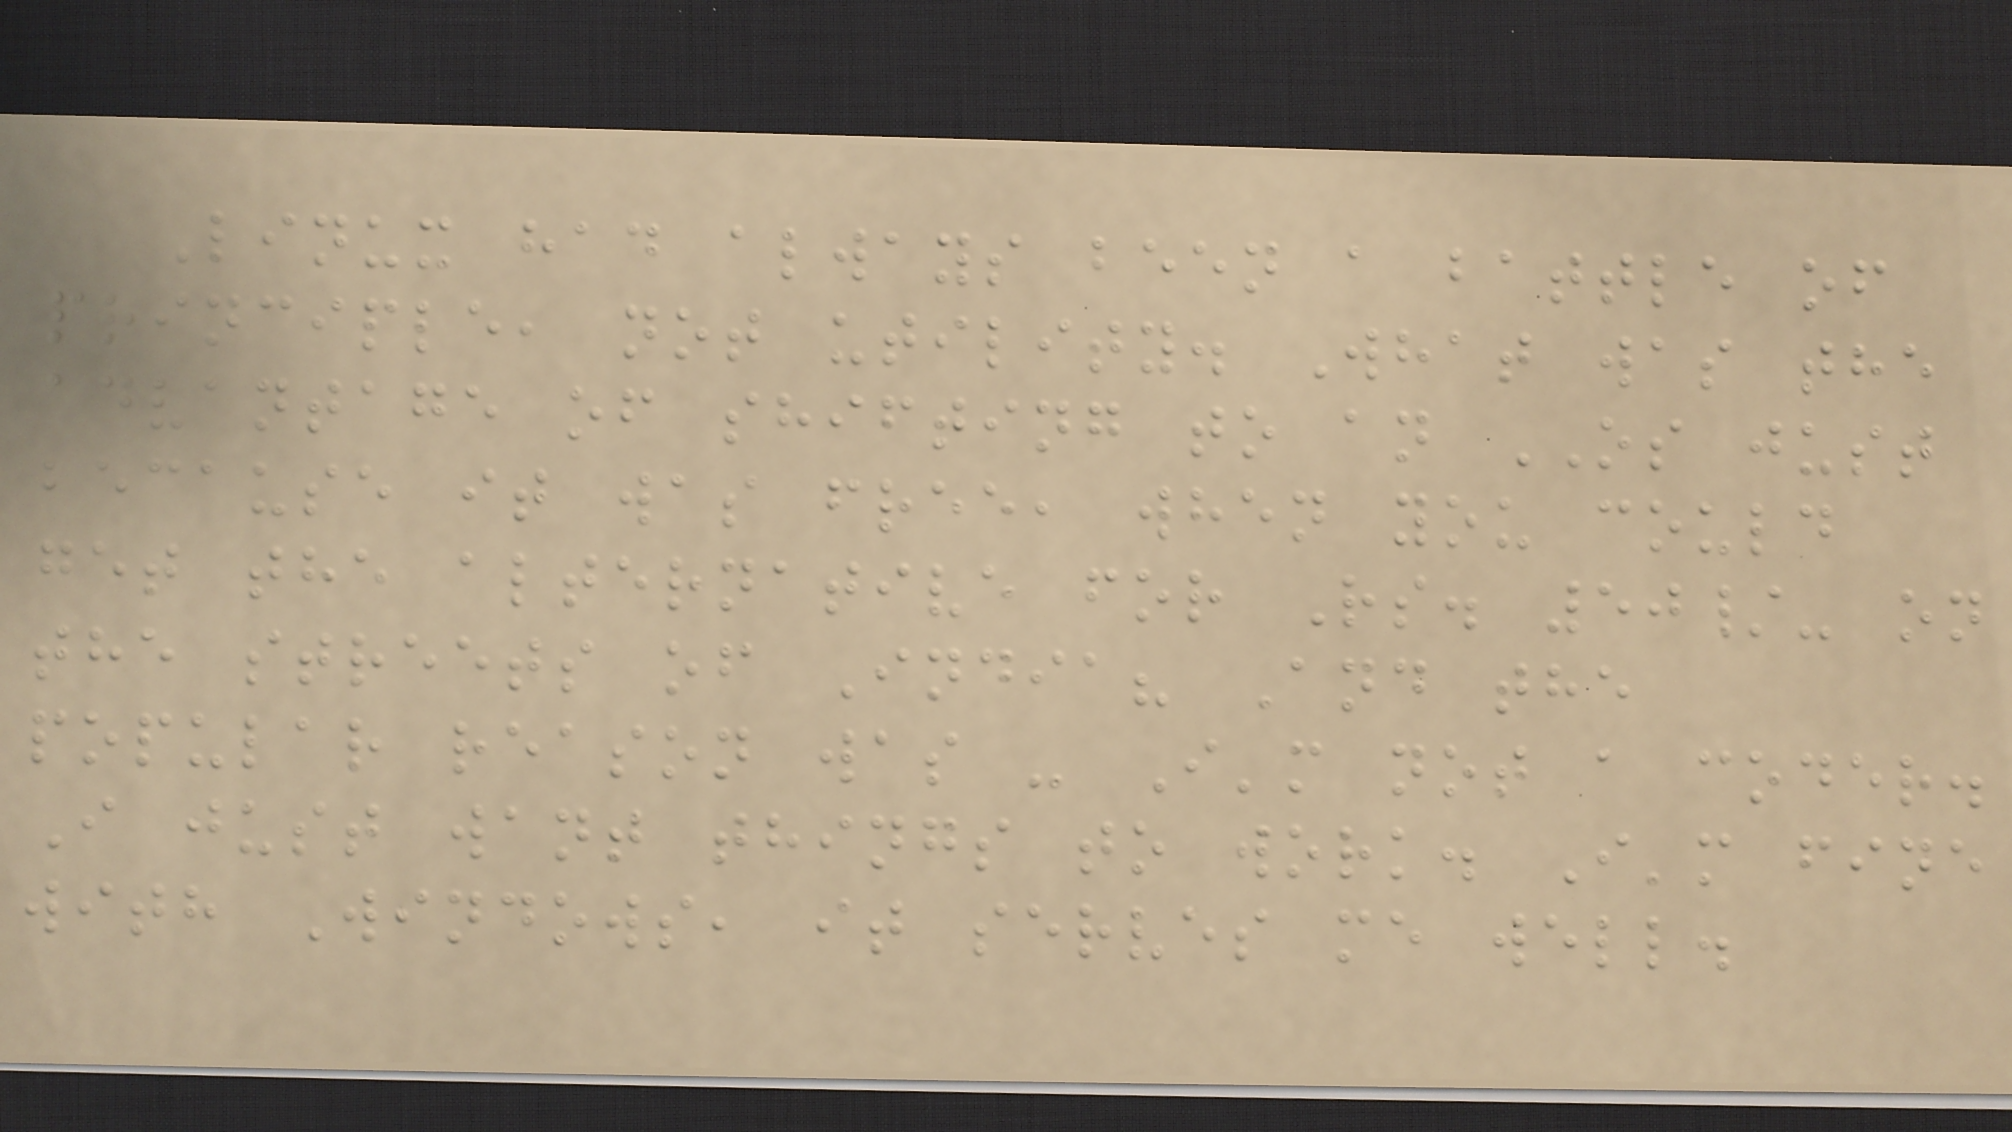Linux had always been a battle of
principle, not utility. What was the
advantage of shifting to an OS just
because it was free, when you could
get the alternative for Rs. 50/- on
the streets of India? And the
popular reason was - I'm not a coder.
I just want things to work. I'm fine
with Windows, it serves me well.
